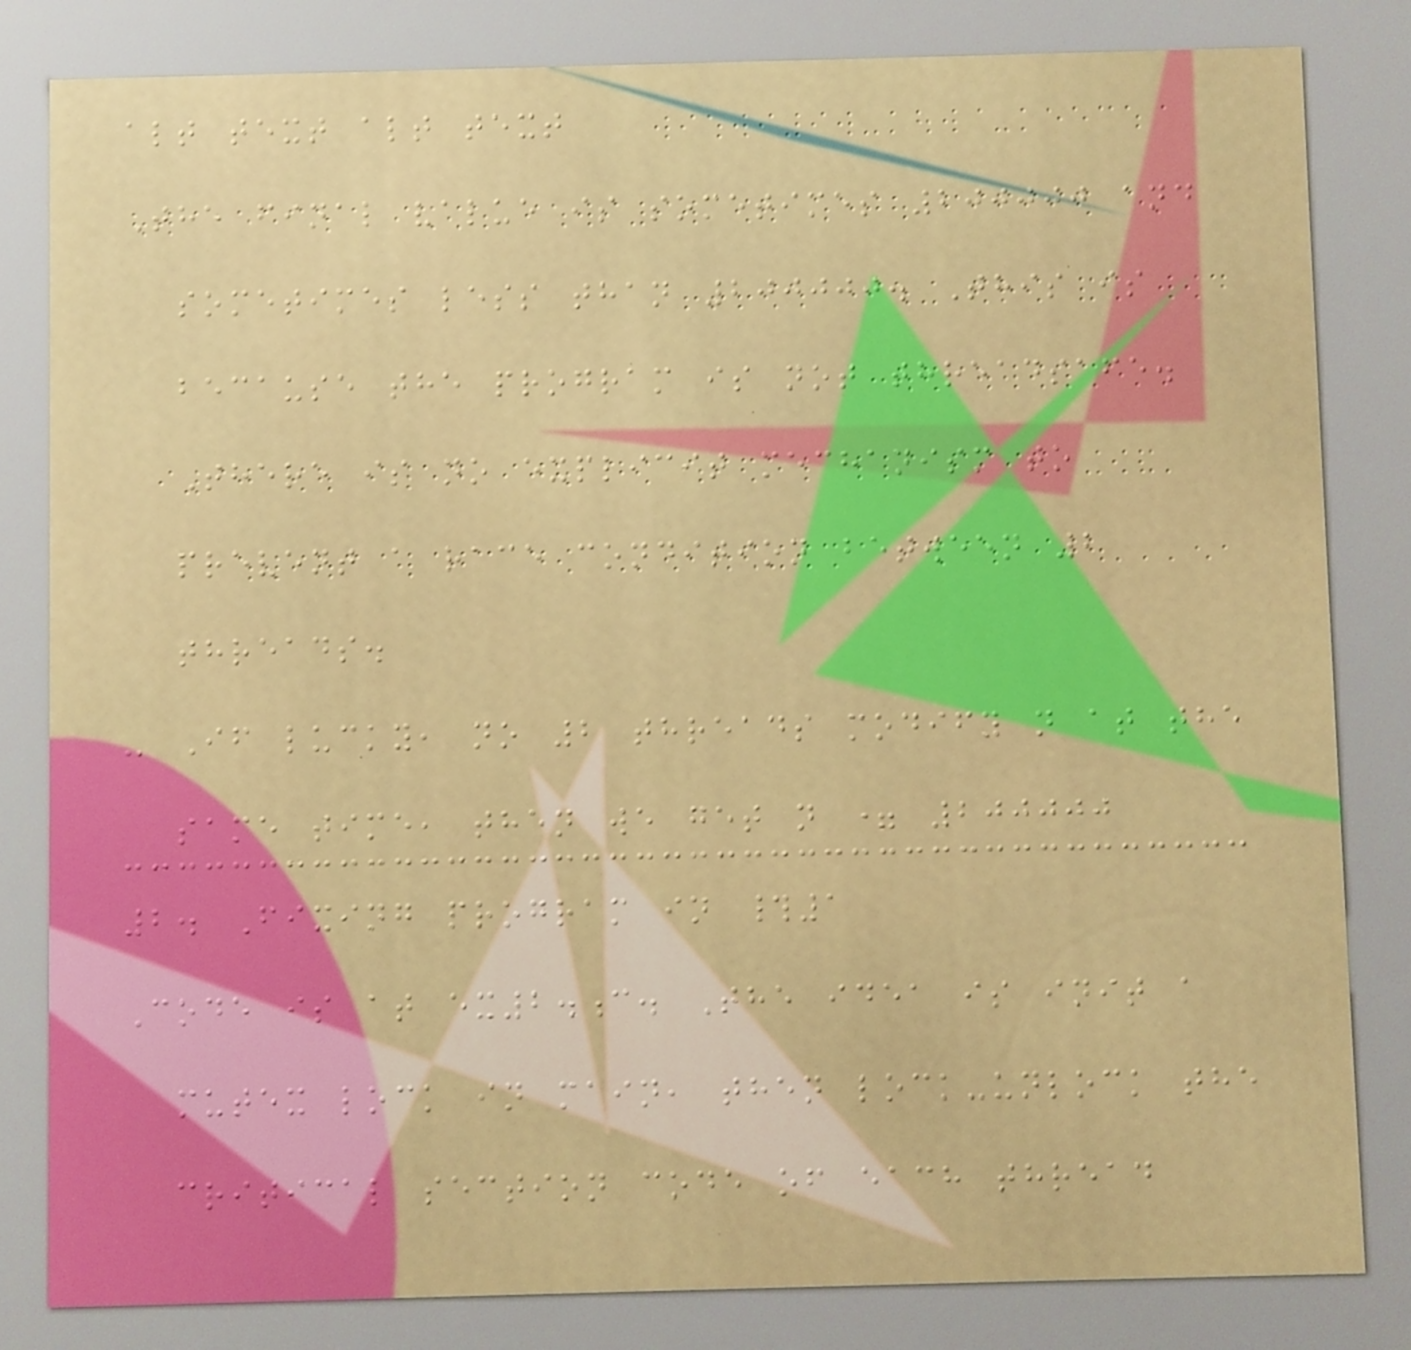alt text alt text
The final value is sometimes 200000 and
sometimes less than 200000. This is
because the program is not threadsafe.
There is no explicit mechanism to
prevent a race condition between 2
threads.
- If lucky, no 2 threads modify n at the
same time, then we get n = 200000
2. Fixing program in #1
Code is at ex2.c. The idea is init a
mutex lock in main, then lock-unlock the
critical section code of each thread
